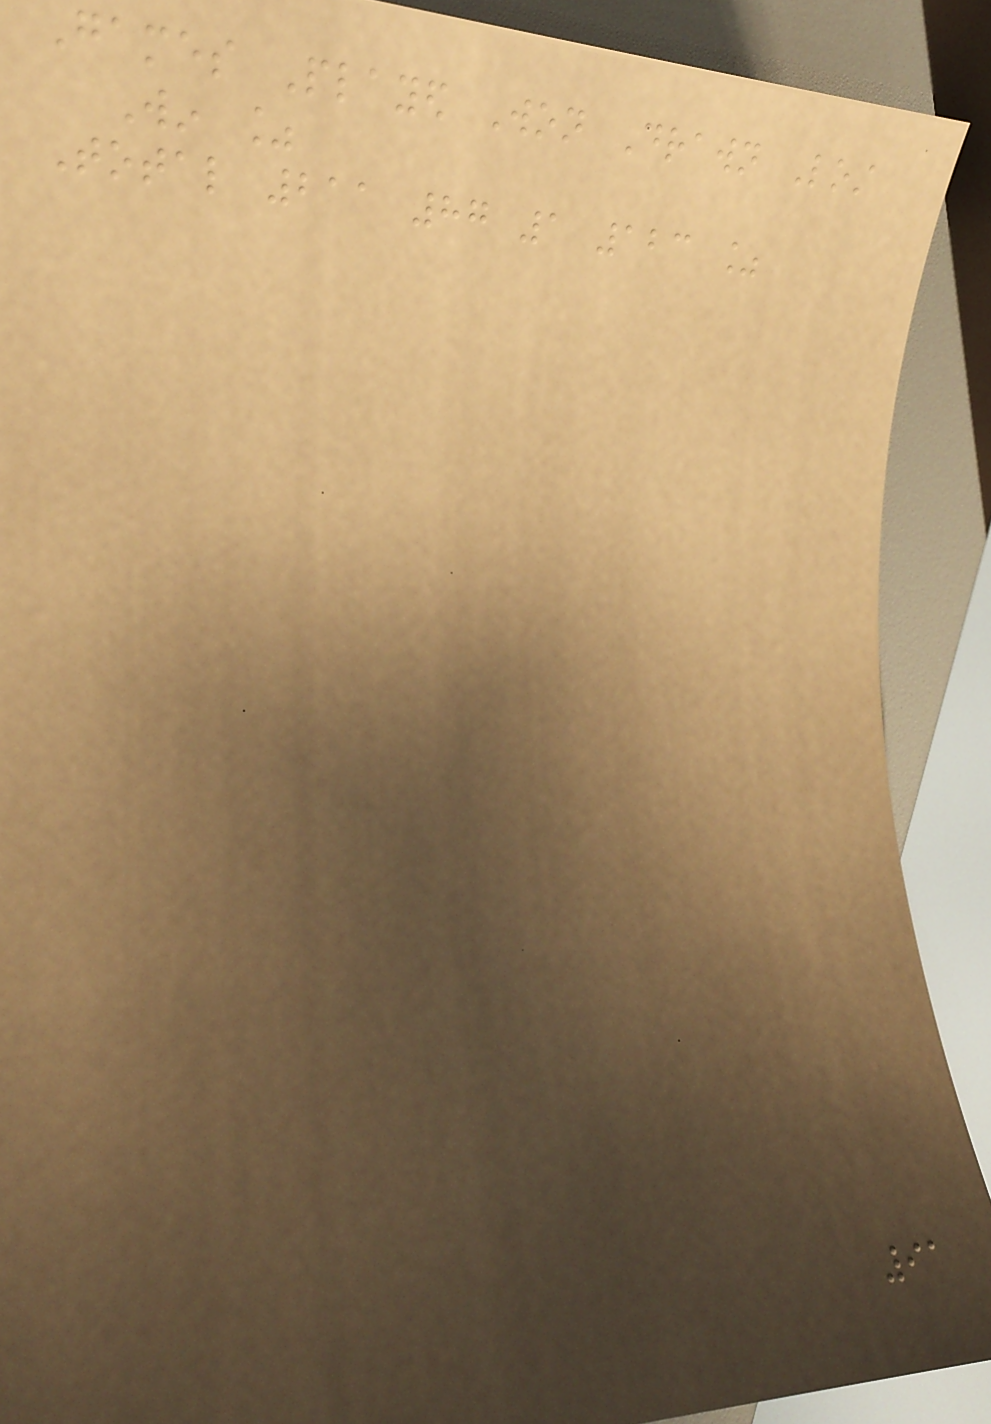Games Played Won Drawn Lost
Win %
Total 211 87 1 123 %
91
